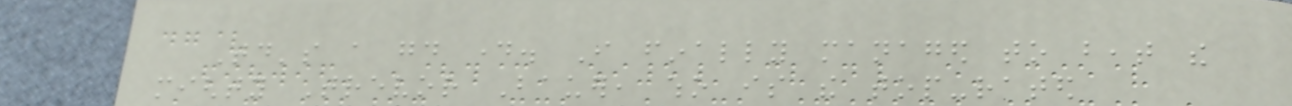Today's a good day. I finally managed to beat the
mighty Trevor Bauer, who is the top-rated
